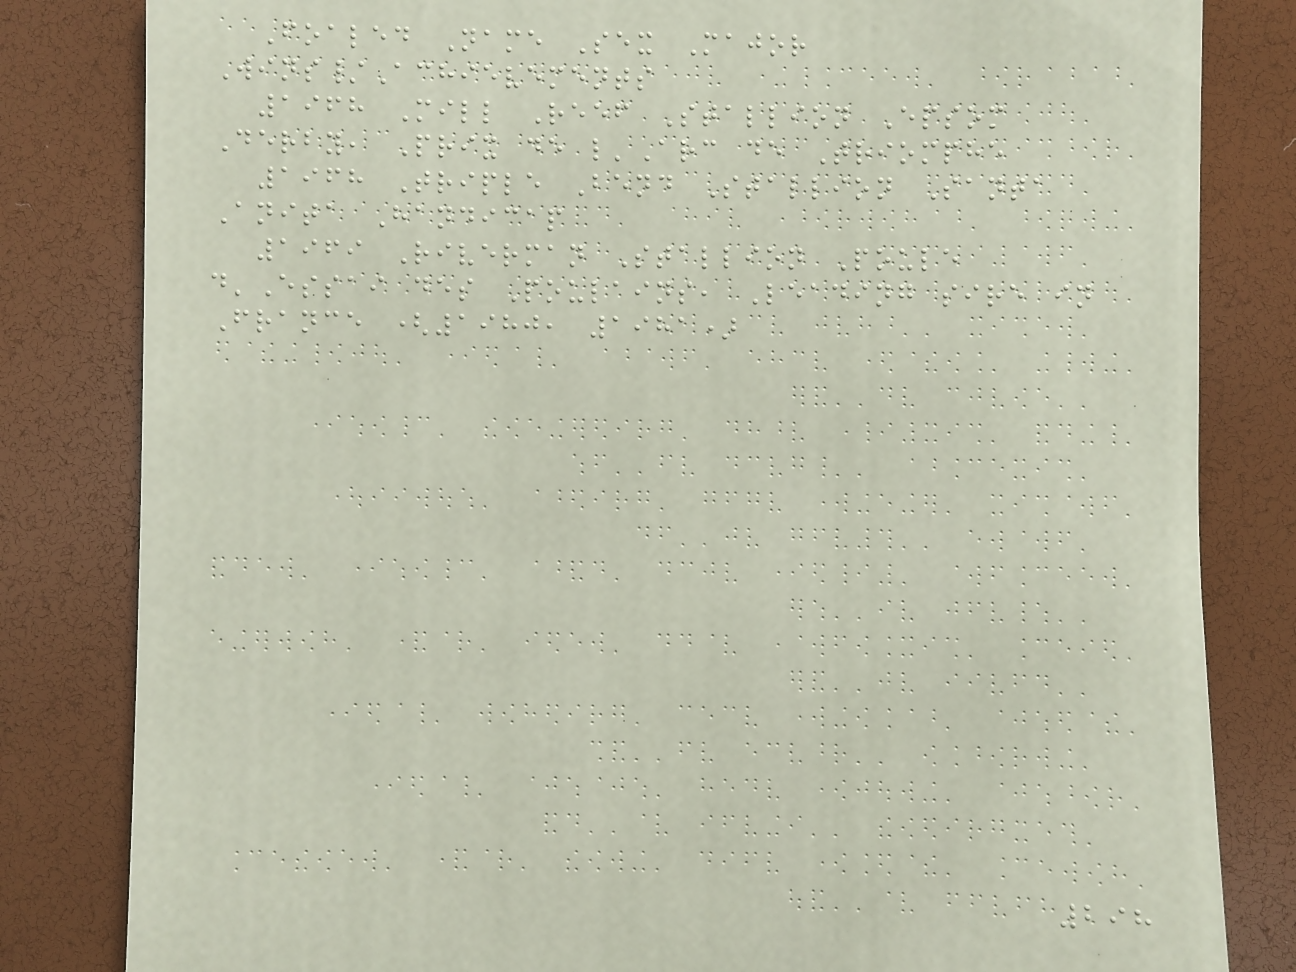Foaled Name Sex Major
Wins/Achievements
1968 Mill Reef Stallion Epsom
Derby, Prix de l'Arc de Triomphe
1968 Triple Bend Stallion Santa
Anita Handicap
1969 Riverman Stallion Poule
d'Essai des Poulains, Leading sire in
France (1980, 1981)
298
